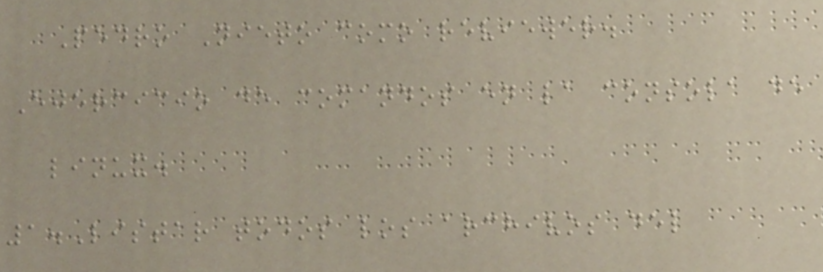Pedro Nieto como reviewer.
Ejercicio de comandos en la consola de
linux.
1.Listar todos los archivos del
